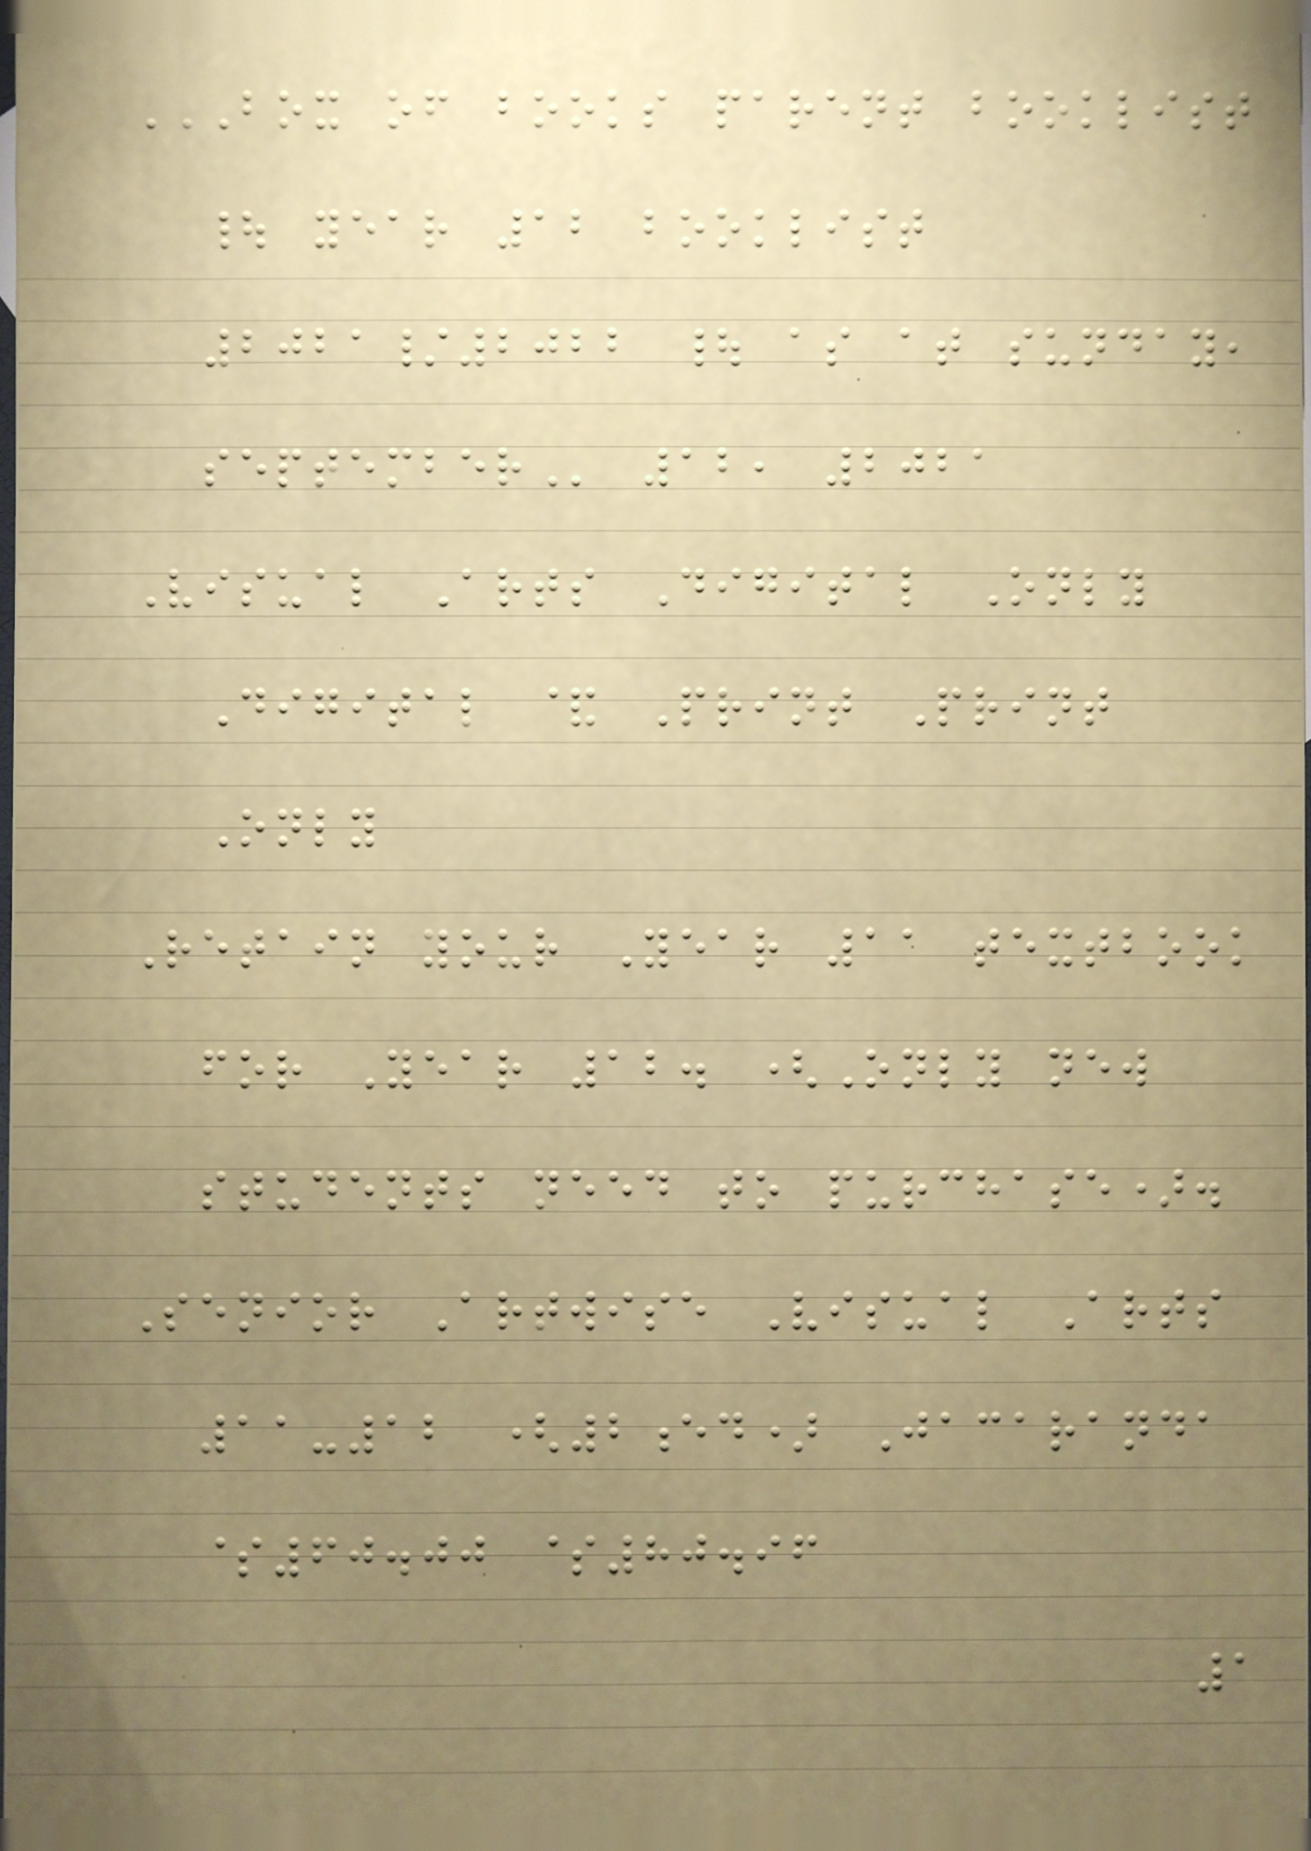BOX OF BOOKS PARENT BOOKLIST
| YEAR 12 BOOKLIST
2021/2022 | AS AT SUNDAY,
SEPTEMBER 12, 2021
Visual Arts Digital Only
Digital & Print Print
Only
Retain your Year 11 textbook
for Year 12. (Only new
students need to purchase).
Senior Artwise Visual Arts
11-12 (2ed) Jacaranda
$60.00 $80.96
1
